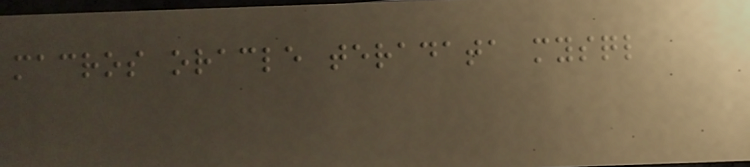macros oracle teradata mysql
